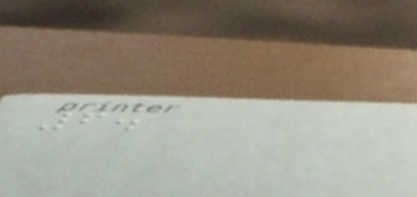6.
